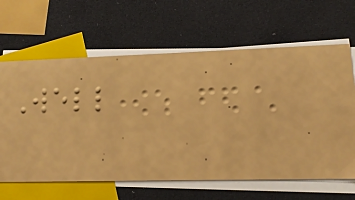Well
